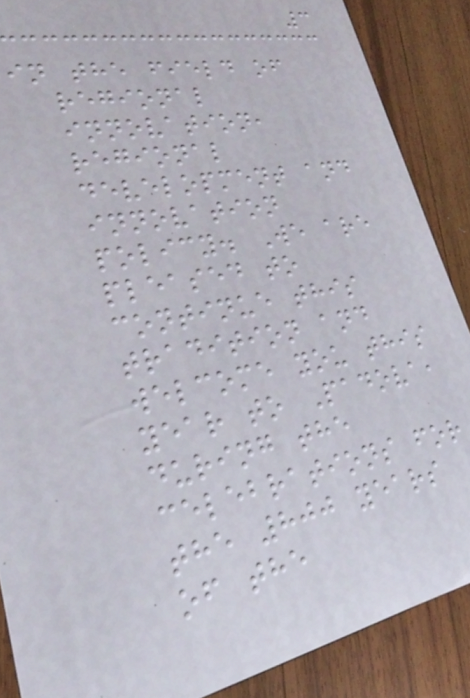3
in the field of
regional
innovation,
regional
development and
innovation
policy. We are
pleased to
continue this
tradition and
welcome you this
year to Padova,
during the
celebrations for
the 800 years
of the
